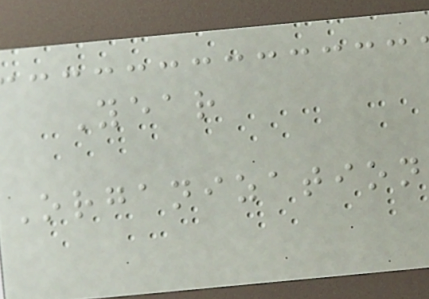Year
Organization
